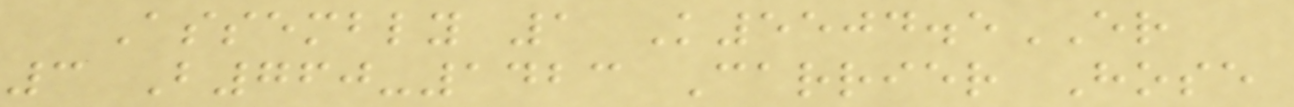Assembly 1 K5504.5ER
3 B760-1423 Carrier Hose
